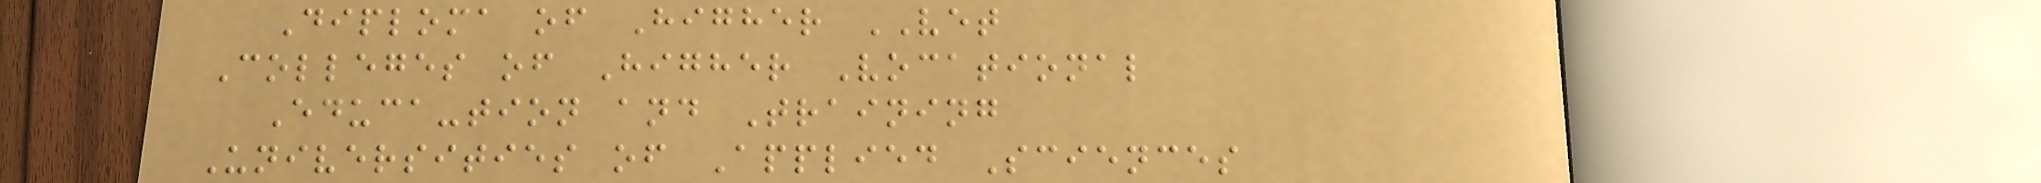Diploma of Higher VET
Colleges of Higher Vocational
Educa-tion and Training
Universities of Applied Sciences
